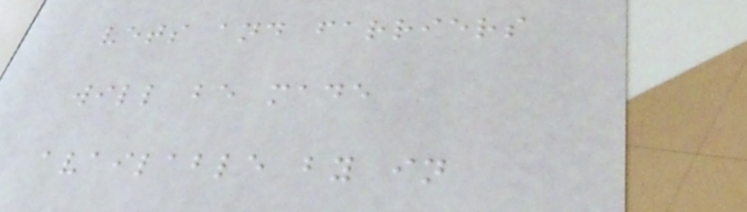vets and farriers
will be made
available by in
